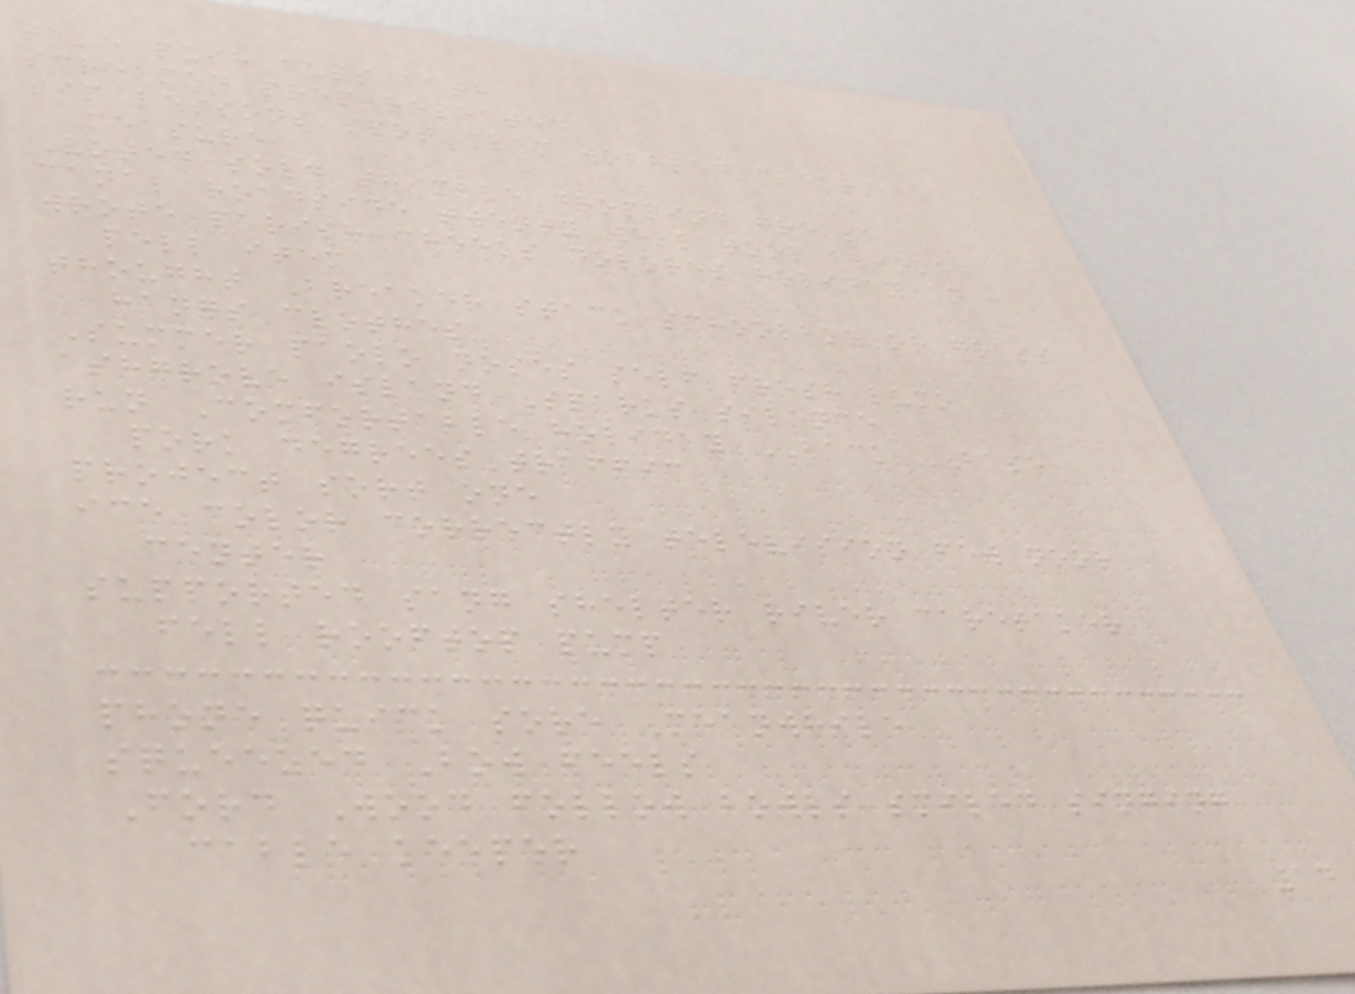take push cuts bath
screamed prep repeated
sip lessons spot clam wobbled clears
measure
Voted sold thimble dropping grease
canal roadside twenty well tool blinked
wrote parish cheeks dolores holiday an
pell item
thought Breaker stack schoolboy or grass
hangs clothes
Summer paolo noses self fresh lumo
ashgrove island Sparks silence
run Comfortable holiday BACK BASE
pork degrees traffic
project sort one
ice color correctly television few noor
center
supported sang shelter river caretaker
fell rooftop pump
phone quick sore Meanwhile
squeezed Bow feels
Ford Wood follow bowls smiled singing
cable keeper
14
